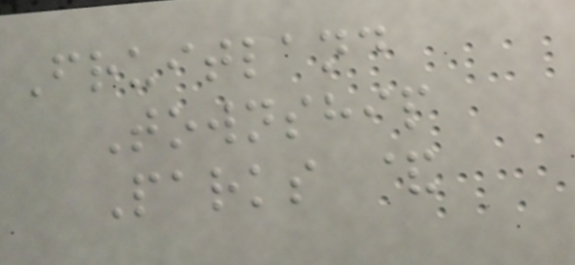Fruitland
Township
Parks &
